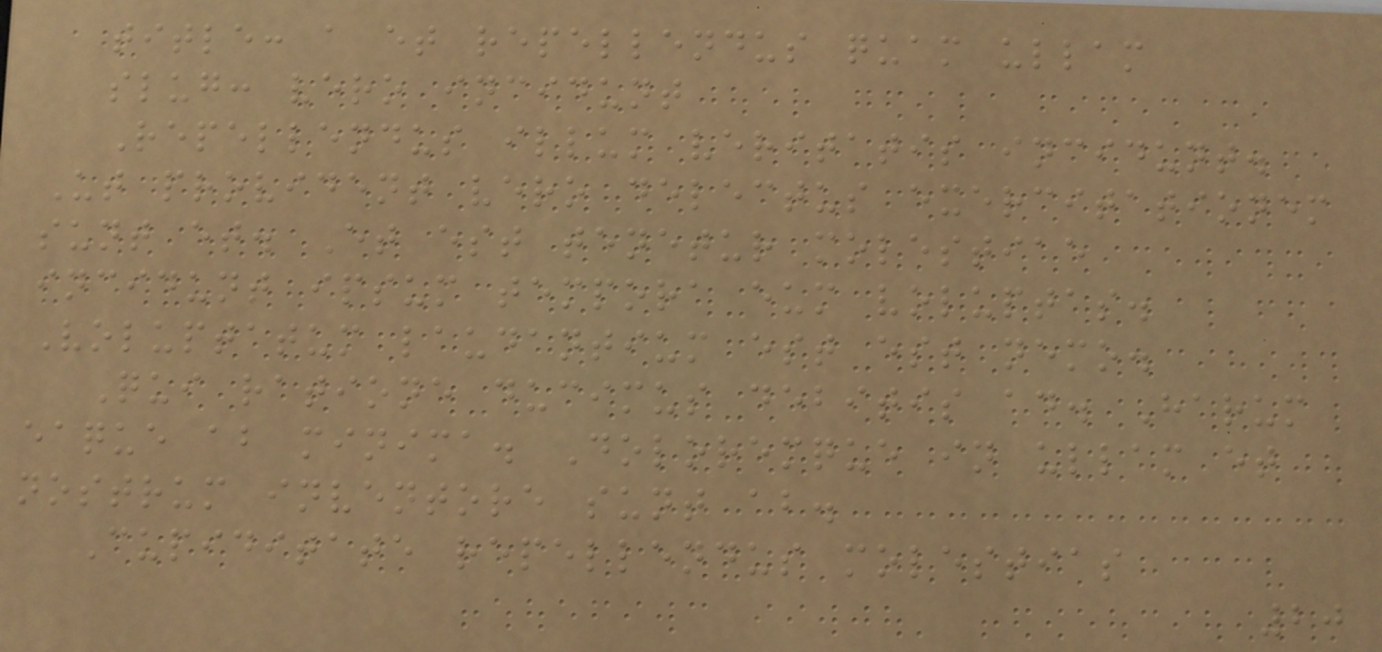title: a et repellendus quam ullam
slug: vero incidunt
Repellendus illum veritatis incidunt.
Ut provident vero delectus exercitationem
sunt et. Et est tenetur molestiae
incidunt ipsum tempora eum voluptas.
Voluptatum laudantium est est nemo.
Qui ratione ducimus debitis ad. Harum
eaque ab minima. Doloremque in ullam et
nostrum inventore sunt ab.
Cupiditate repellendus molestias
20
